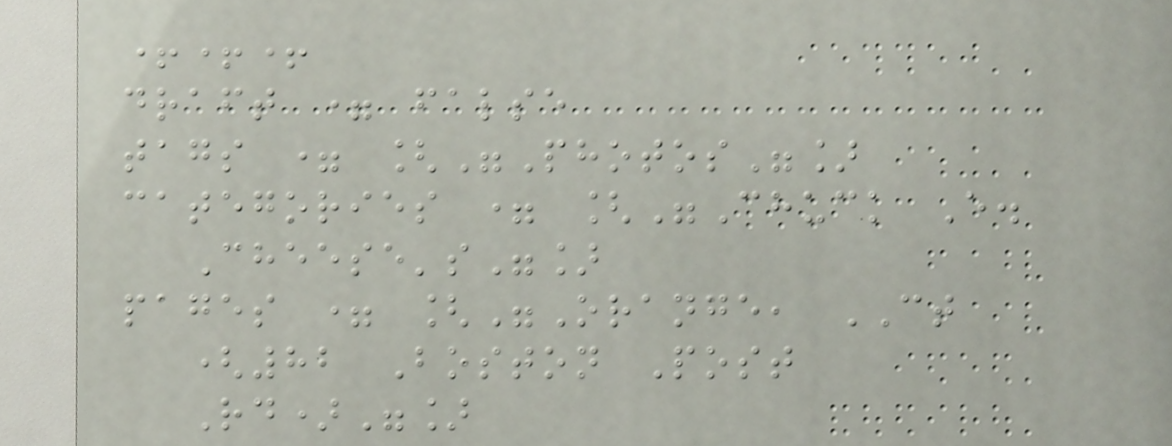+++
draft = false
tags = ["Photos"]
categories = ["Chuck E.
Cheese's"]
pages = ["Orange, CT
(82 Boston Post
Rd)"]
